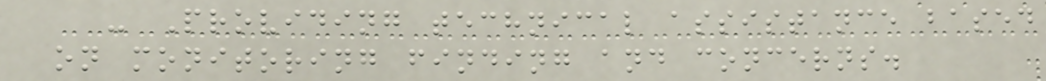- Providing technical assistance based
on monitoring finding and concerns.
